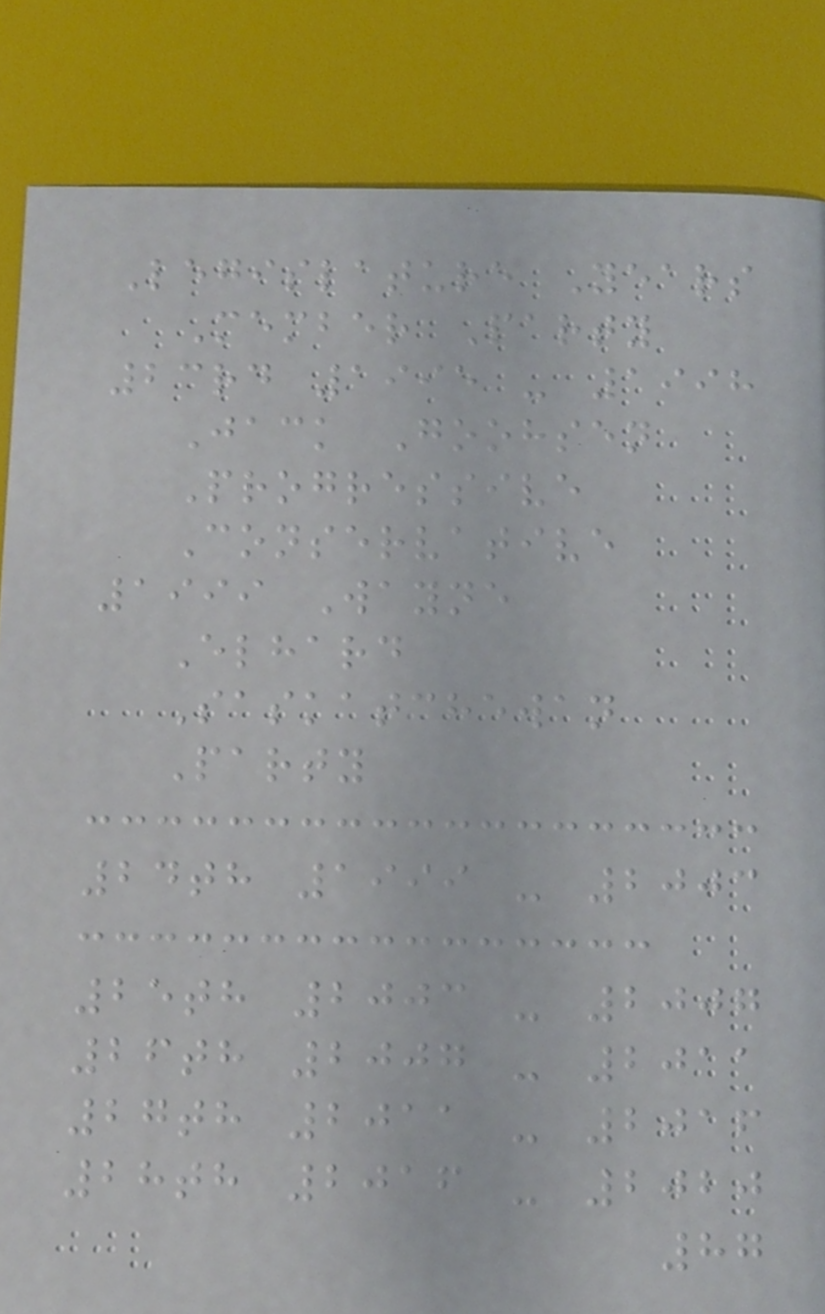Legislature Years
Member Party
23rd 1995 - 1998
Jack Goohsen
Progressive
Conservative
1999 Wayne
Elhard
Saskatchewan
Party
24th 1999 - 2003
25th 2003 - 2007
26th 2007 - 2011
27th 2011 - 2016
28th 2016 - 2020
87
